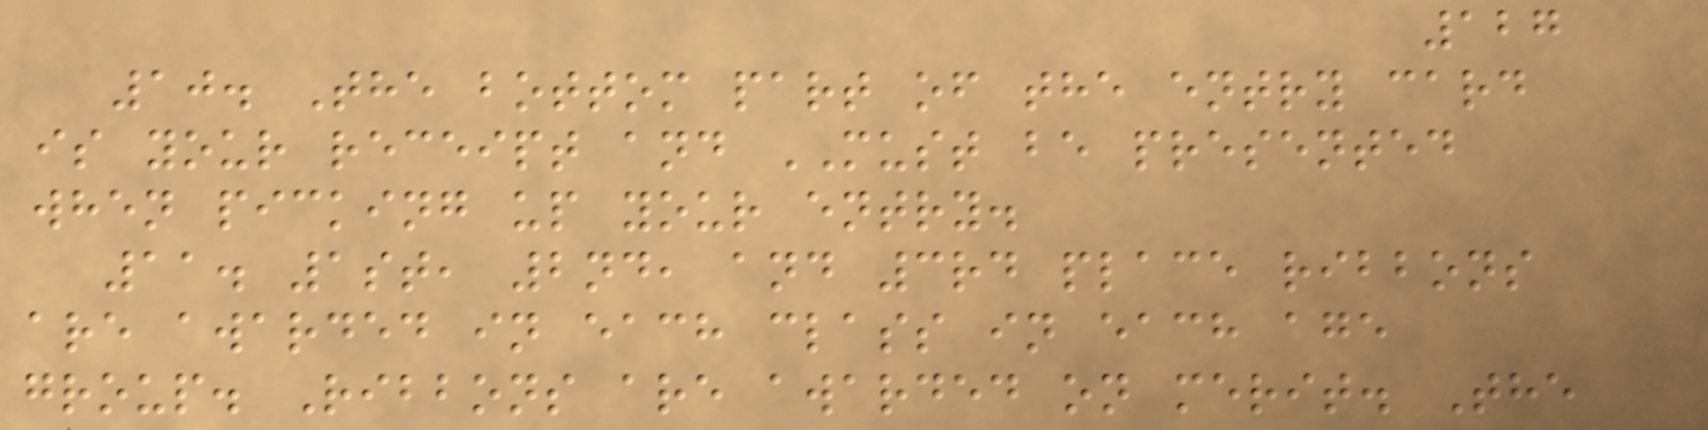127
10. The bottom part of the entry card
is your receipt and MUST be presented
when picking up your entry.
11. 1st, 2nd, and 3rd place ribbons
are awarded in each class in each age
group. Ribbons are awarded on merit. The
